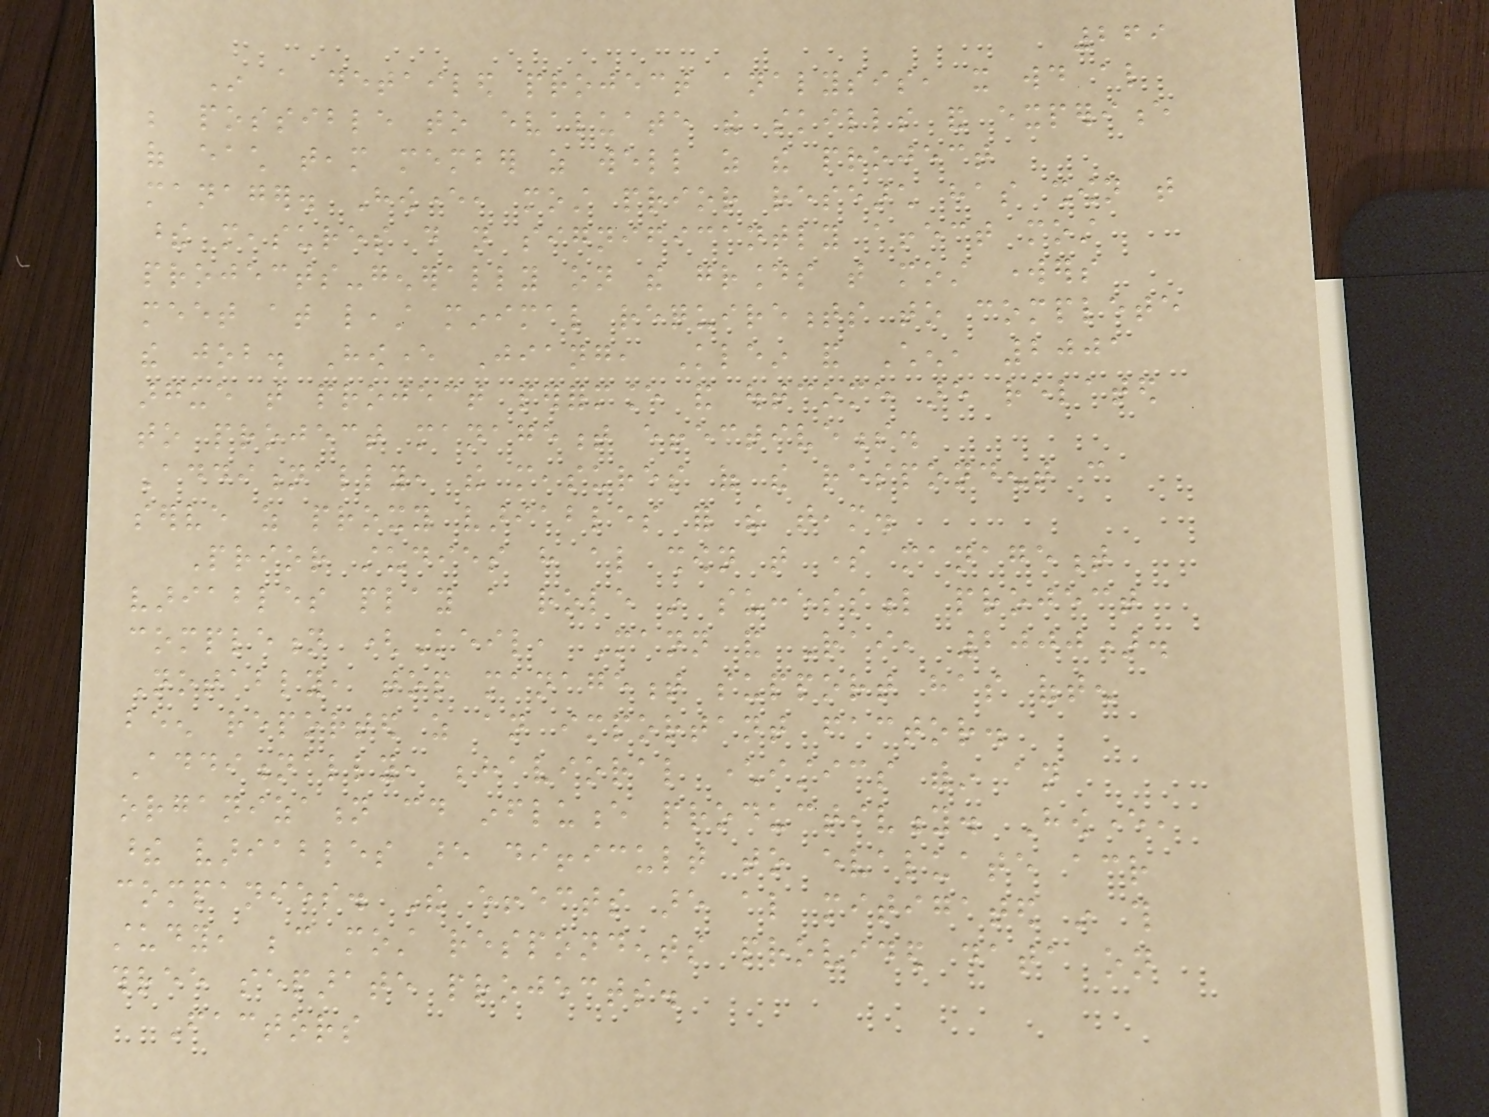269
In a detailed project analysis, it would also
be possible to evaluate the skills and experience
of each team member as well as the project
manager. However, most prior research has shown that
these measures do not significantly affect most
projects-generally on the grounds that most workers
meet at least minimal requirements to complete
the job. However Jiang, Klein and Chen, 2001
argue that project performance and outcome are related
to project management effectiveness.
Additionally, the measures of the respondent can
serve as proxy variables for the team.
Prior studies have also shown that some management
variables play a role in successful project
completion (Keil, Mann and Rai, 2000).
Notably, top management support has often
been reported as an important factor.
Additionally, behavioral characteristics within an
organization could influence productivity. However,
these variables are difficult to evaluate across
companies. The effects are also mitigated in this
study, because most respondents provided data on
three separate projects.
Factors
